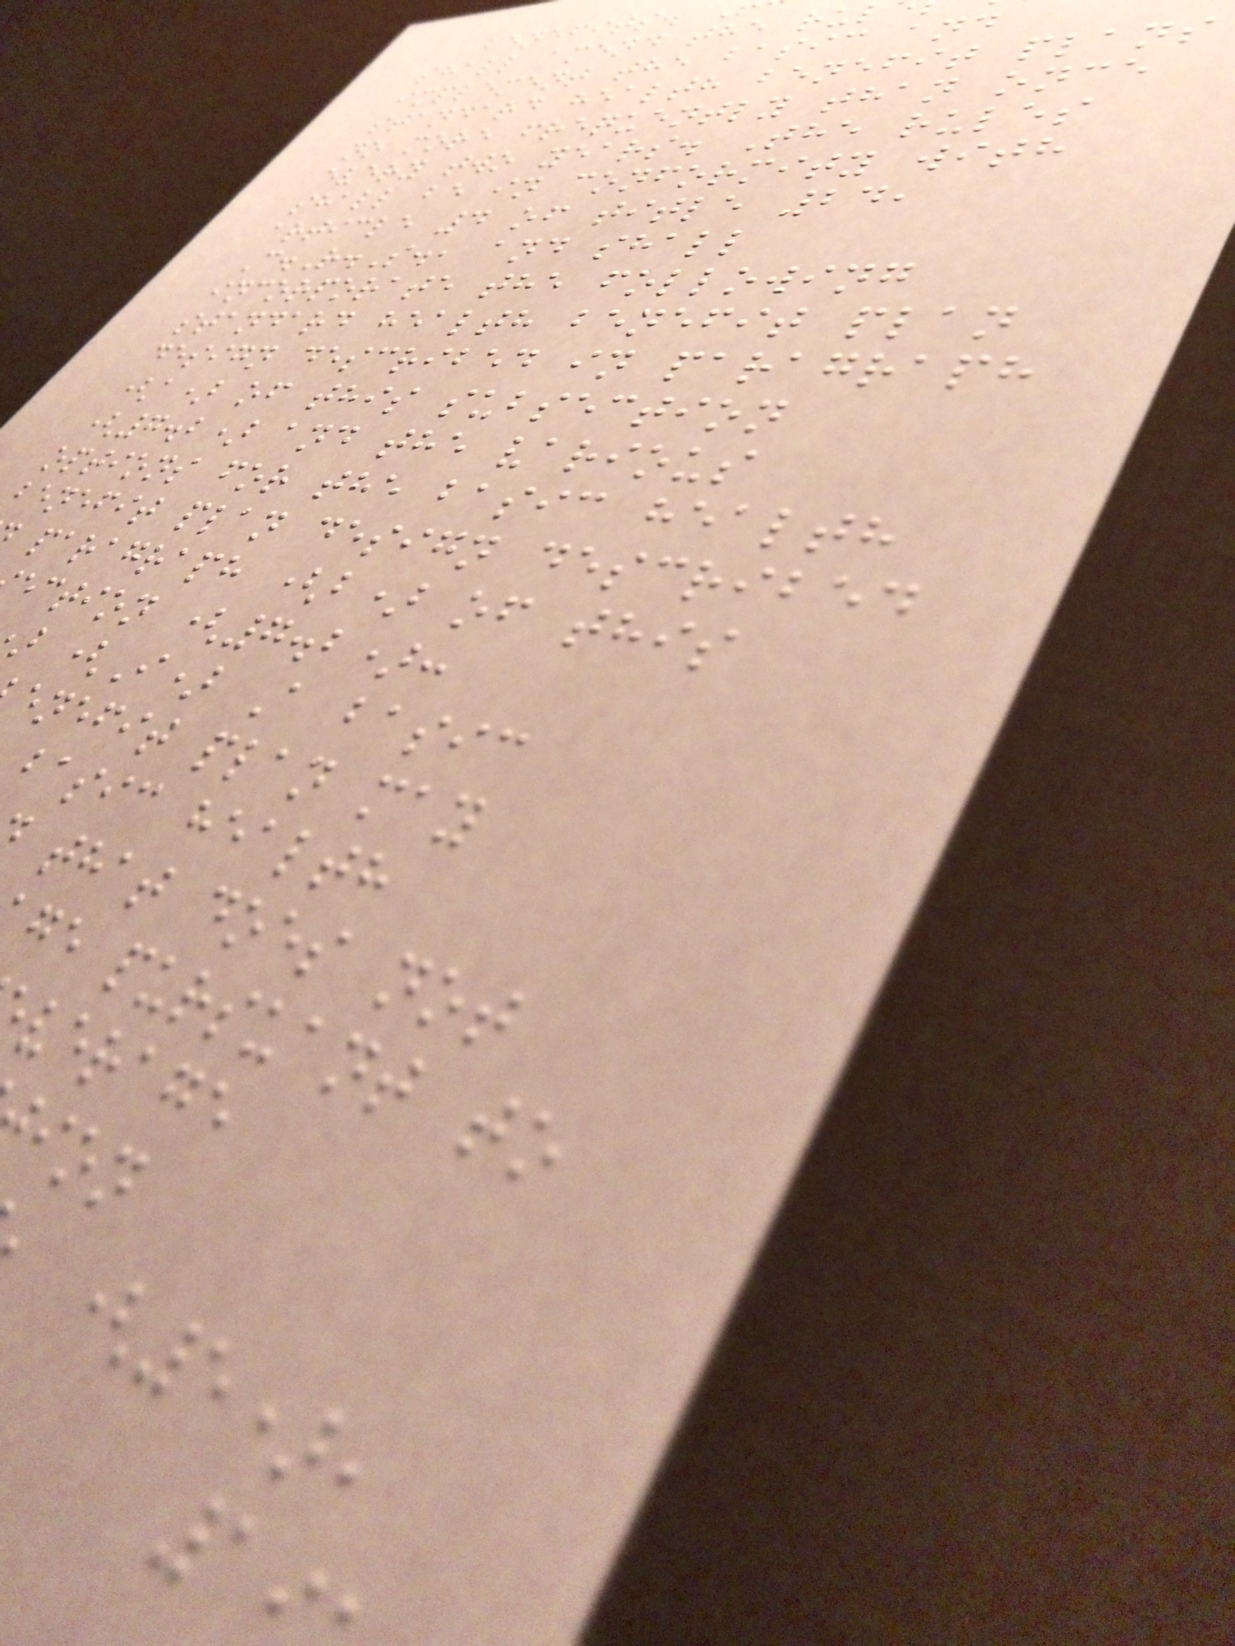benefits.
shall amend the ru
implement the basic and
standard health benefit plans
no more frequently than once
every two years. The rules
shall be in conformity with
article 4 of title 24,
C.R.S., and shall
incorporate the following
standard health benefit plan
design described in paragraph
(a) of this subsection
(7.2) and the various
options for the basic health
benefit plan design described
paragraph (b) of this
ection (7.2):
(I) A basic
enefit plan may
basic health
that does not
ge pursuant to
verage
(5),
